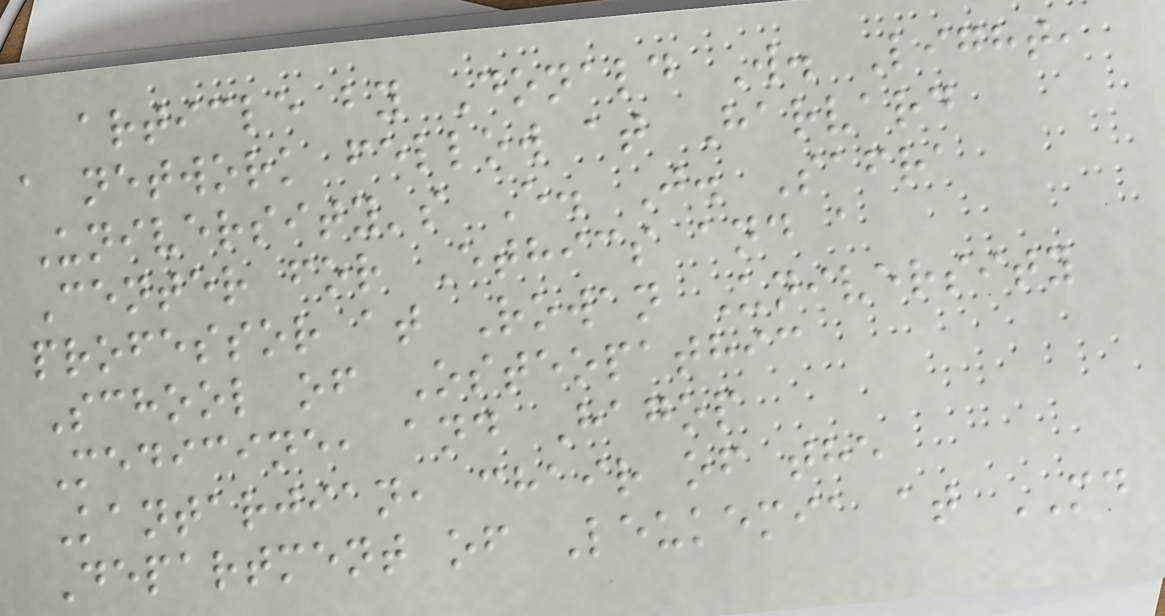article by Donald W. Light,
a network fellow at Harvard
University's E. J. Safra
Center for Ethics and a
professor at Rowan University
School of Osteopathic
Medicine, and Hagop
Kantarjian, chair of the
Department of Leukemia at MD
